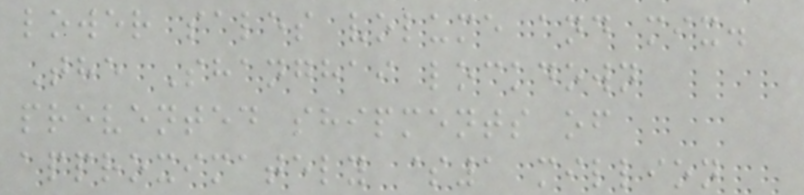lower sales volume and mix.
The Shanghai lockdown
prevented shipments of
approximately $1 million
